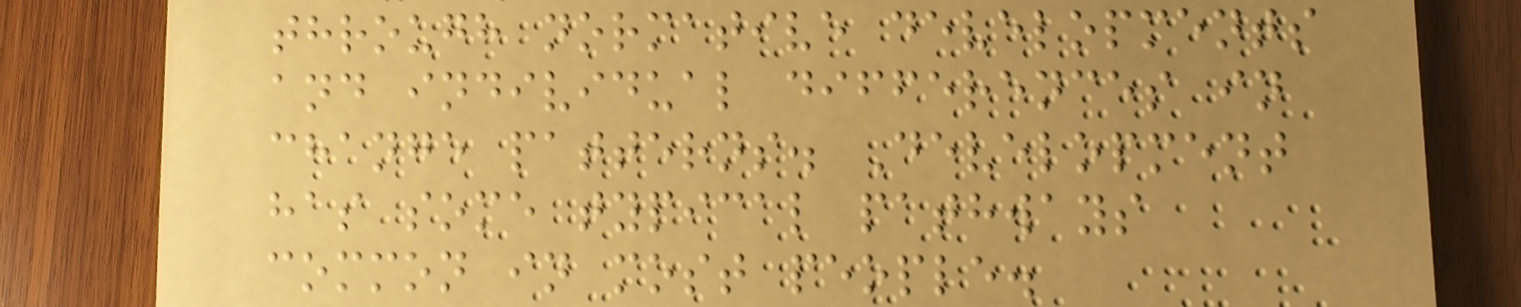through normative developments
and individual differences in
change patterns. Development
has some typical pathways
common in most people.
